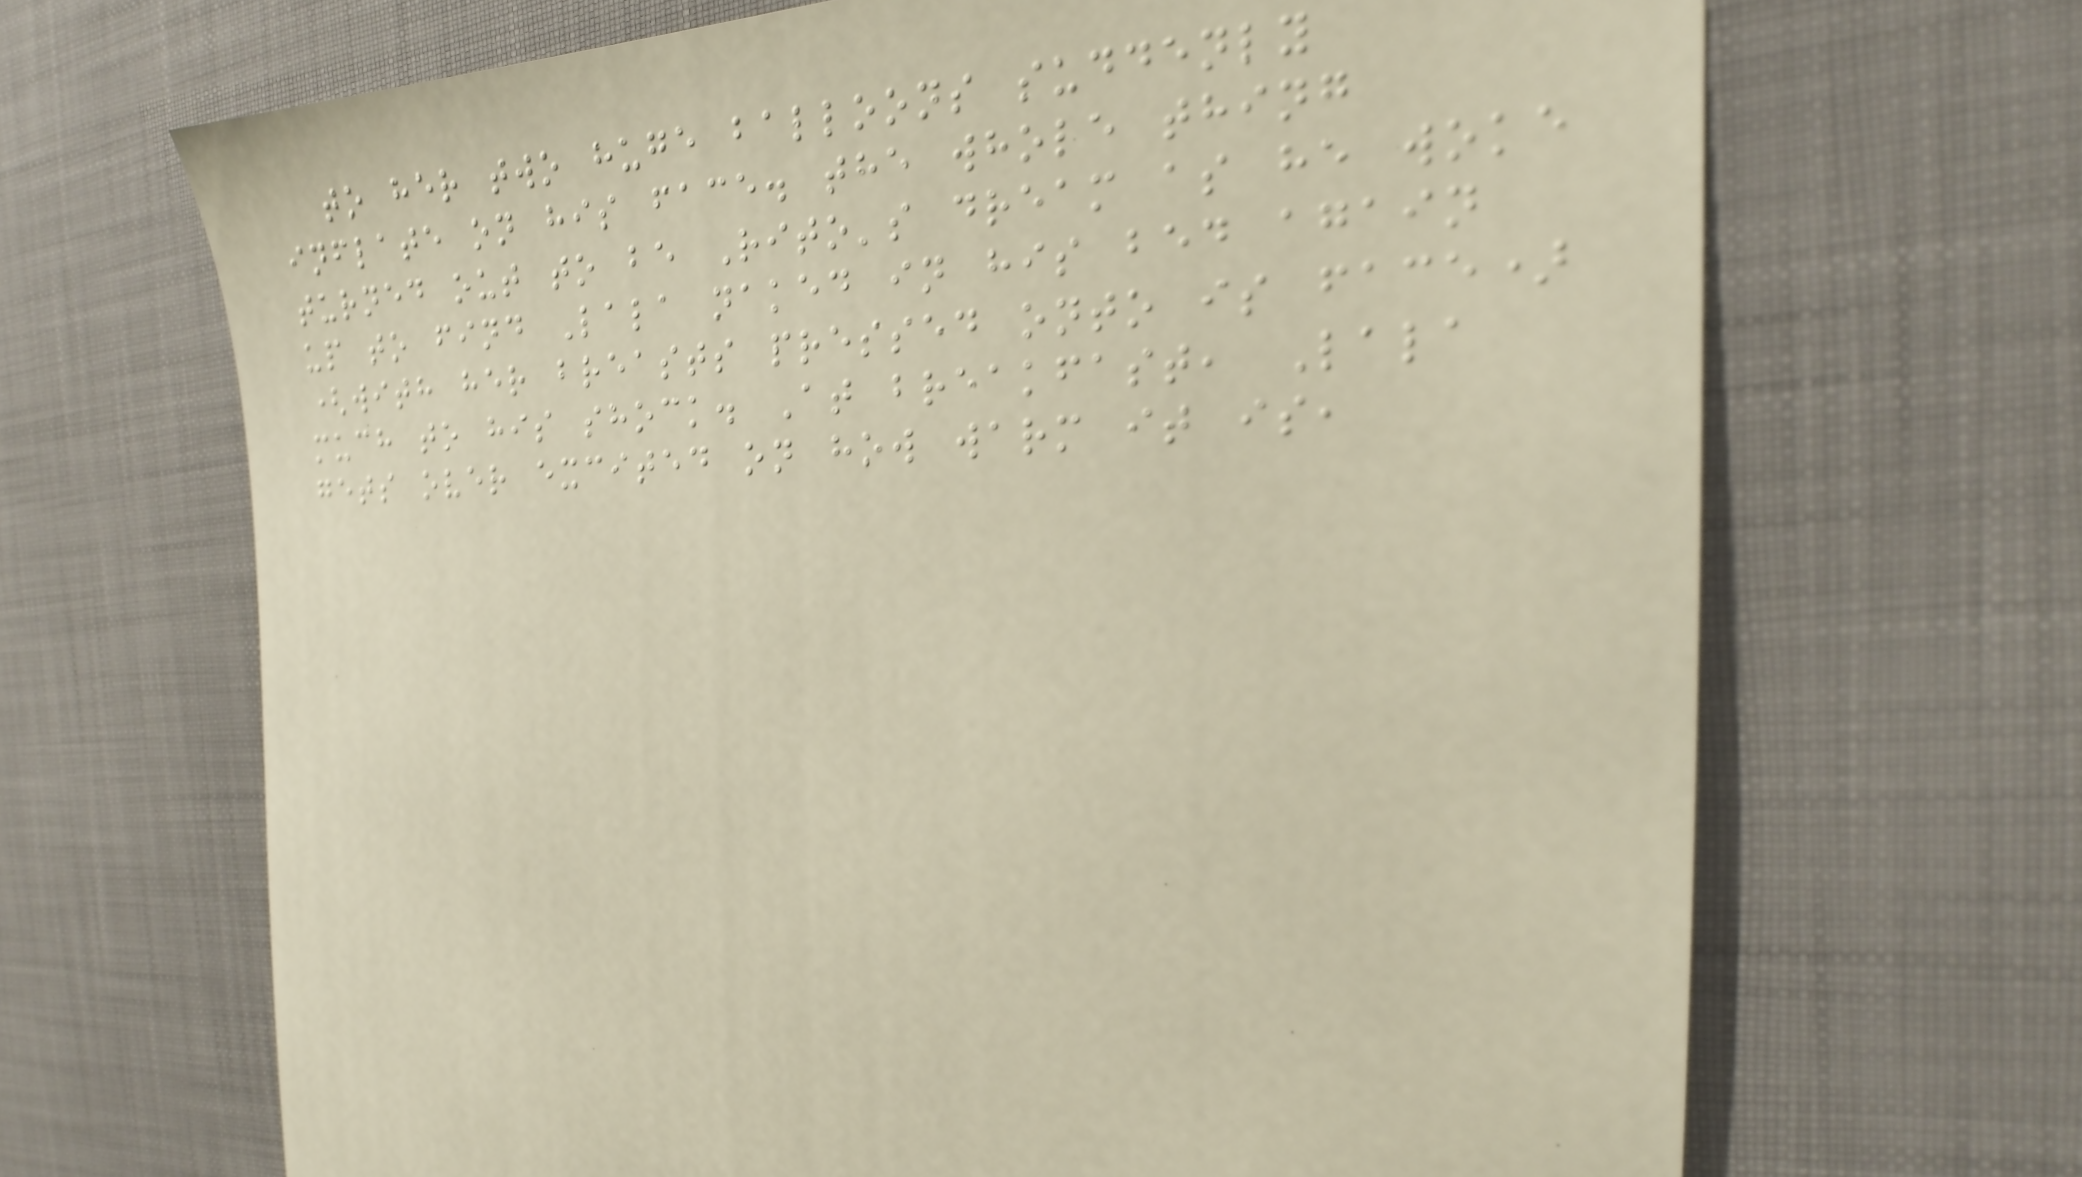to her two huge balloons suddenly
inflate on his face. the whole thing
turned out to be Rito's dream as he woke
up to find Lala naked in his bed again
(with her breasts pressed onto is face)
much to his shock. At breakfast, Lala
gets over excited on how warm it is,
